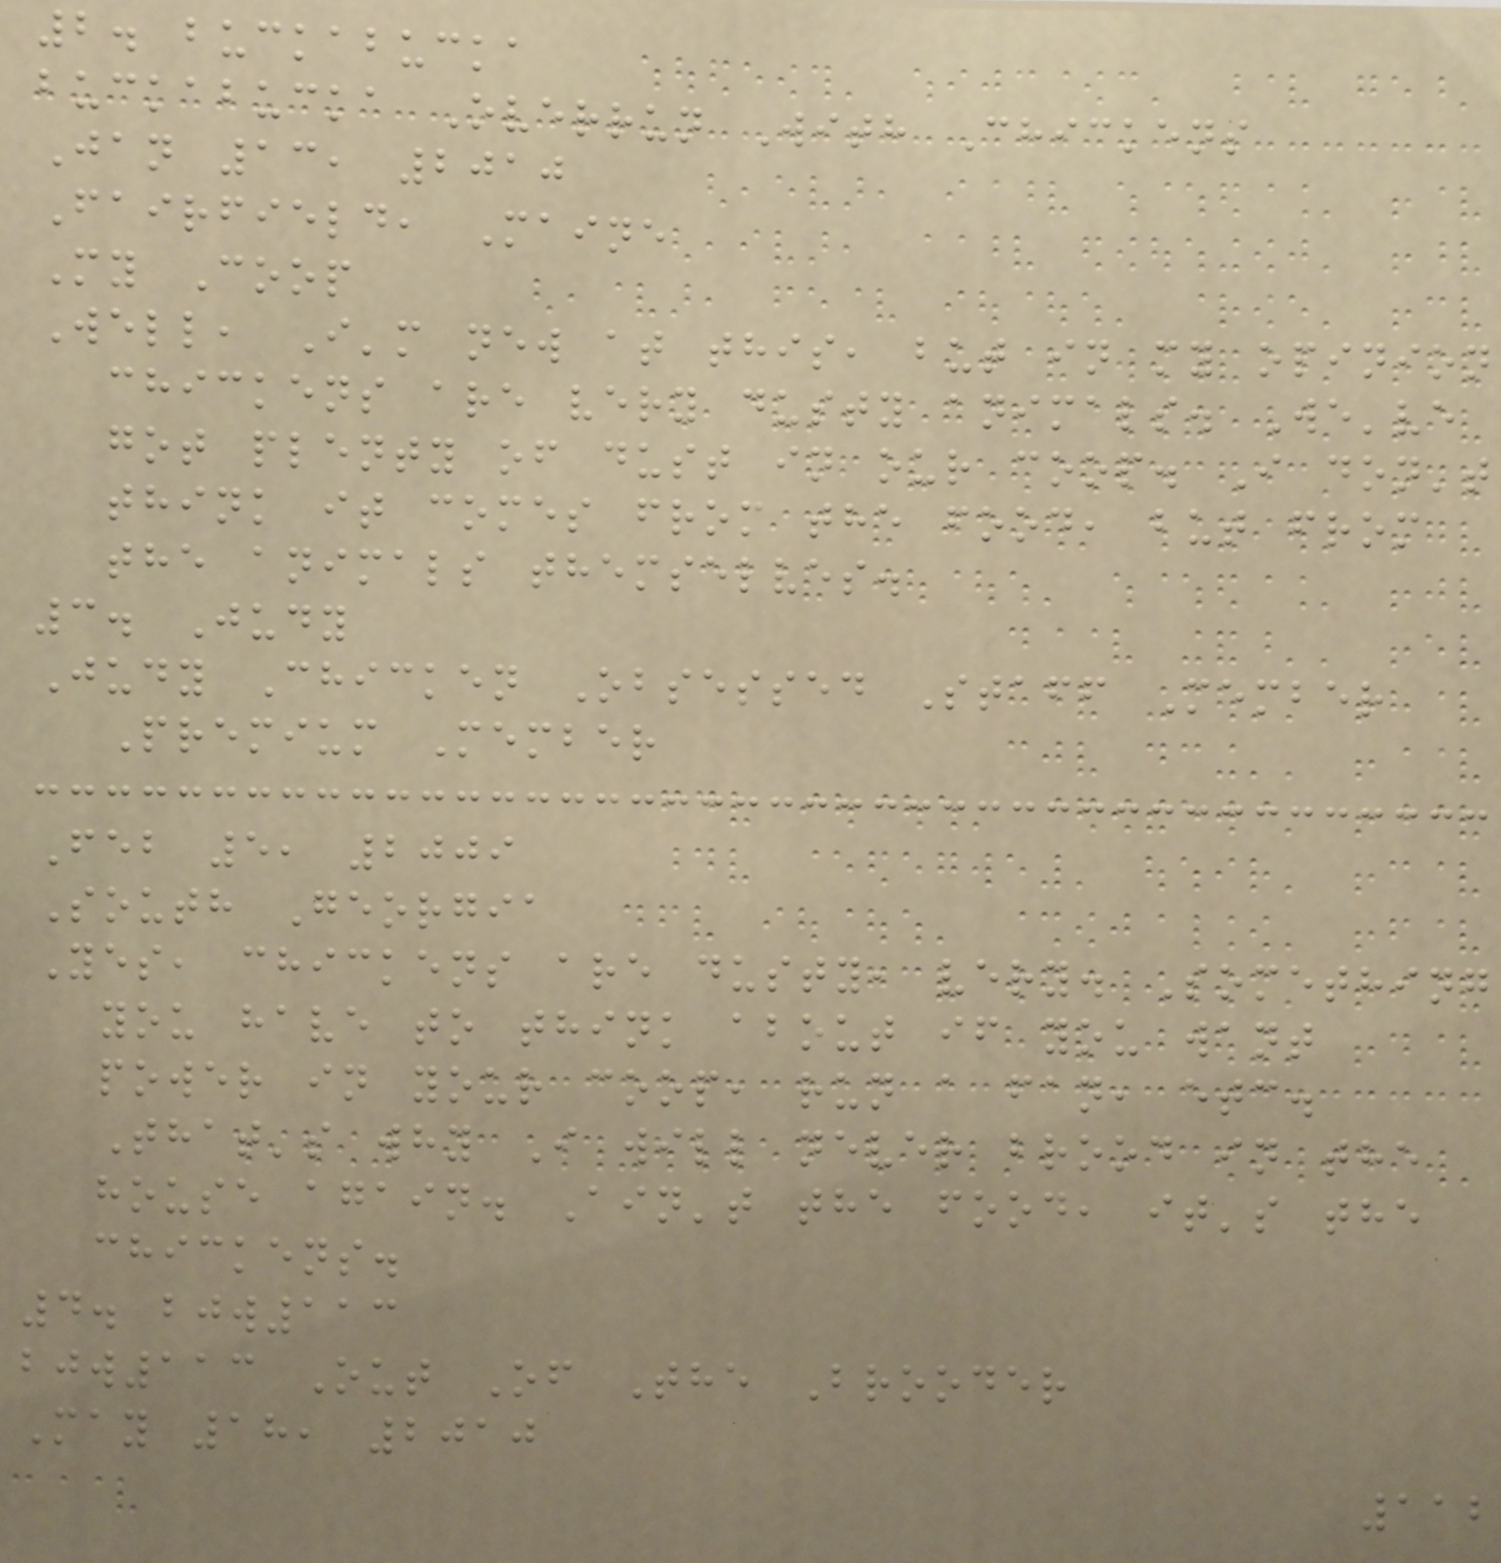2. buckabucka
buckabucka Overrun With Chickens
Jan 13, 2010
Fairfield, Maine
My Coop
Well, I'm new at this, but in my opinion
chickens are very dusty animals. We've
got plenty of dust in our coop. I don't
think it comes from the food, but from
the animals themselves.
3. Judy
Judy Chicken Obsessed Staff Member
Premium Member
Feb 5, 2009
South Georgia
Yes, chickens are dusty, very. Something
you have to think about if you want
power in your coop, run a fan, etc.
That's why I will never brood in the
house again. Ain't the food, it's the
chickens.
4. bjw113
bjw113 Out Of The Brooder
May 18, 2010
112
